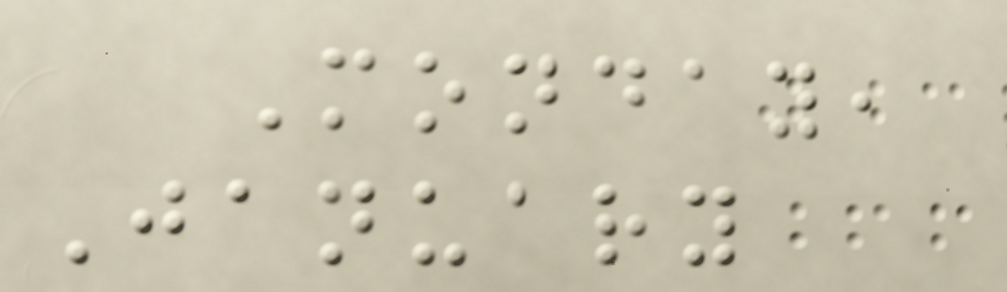Monday,
January
